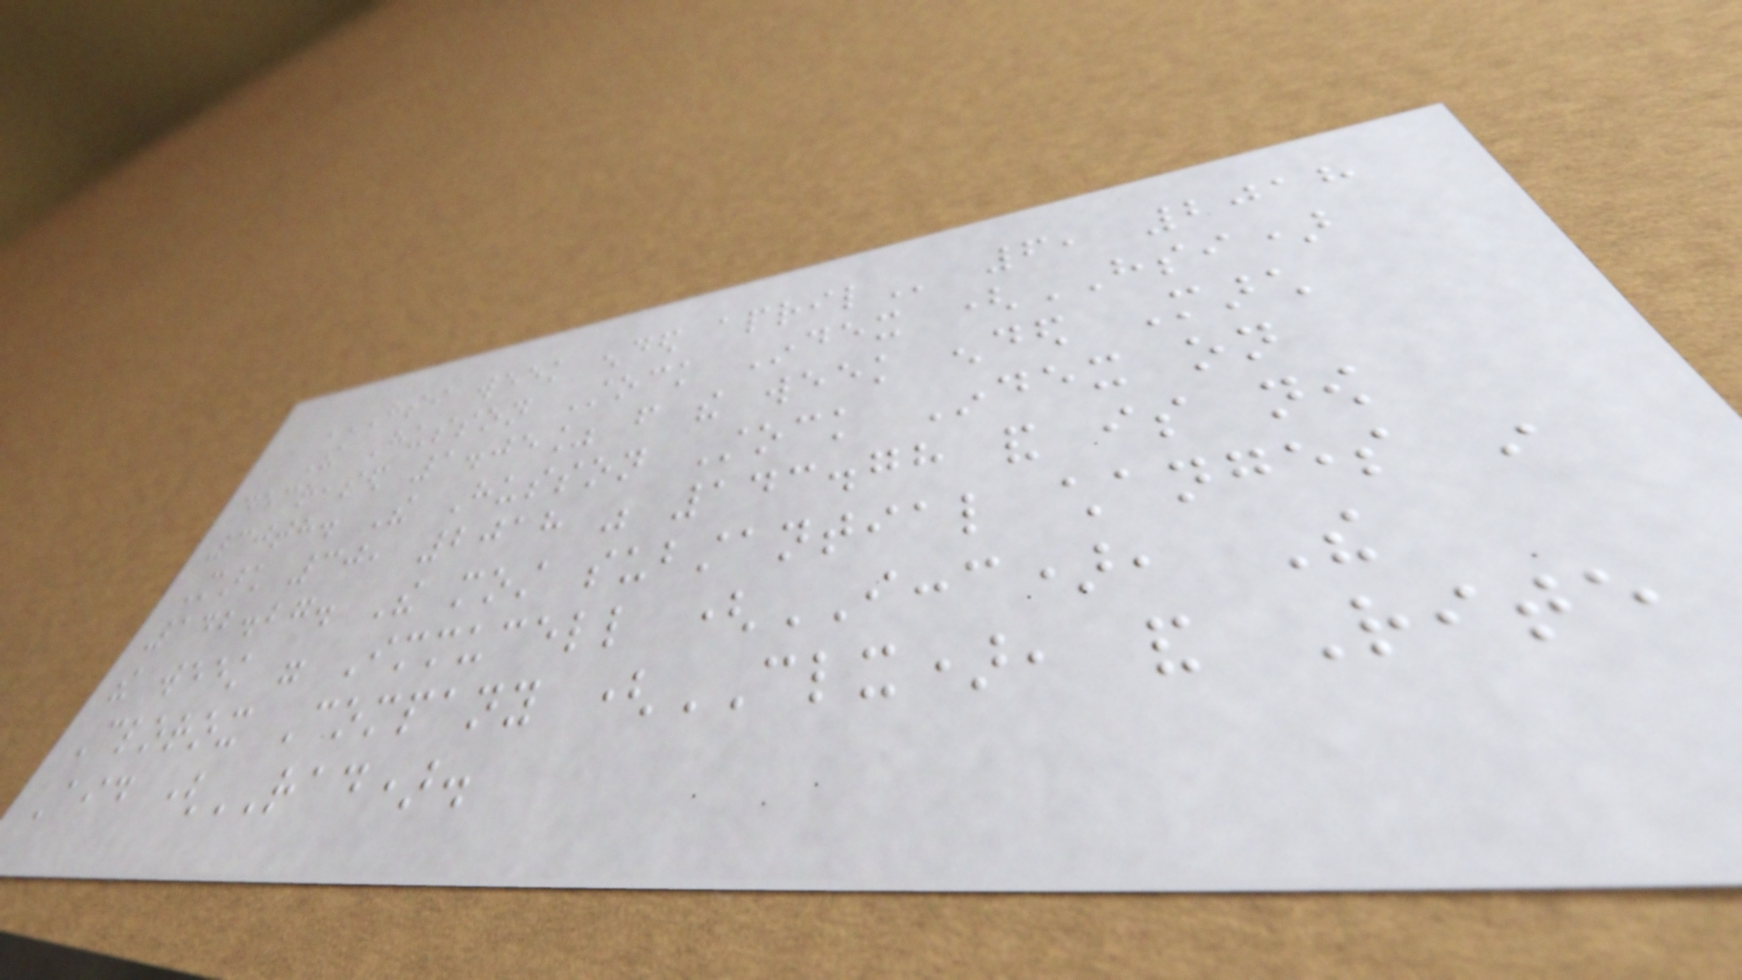HSI WEEK ENDED APRIL 6, 2018
The Husson Stock Index (HSI)
decreased 1.05% from the week ended March
30th. The Husson Stock Index on
March 30, 2018 was 143.78 and is now
142.27. The most substantial changes in
the week were Immucell (ICCC), The
Clorox Company (CLX), and Rite
Aid (RAD).
